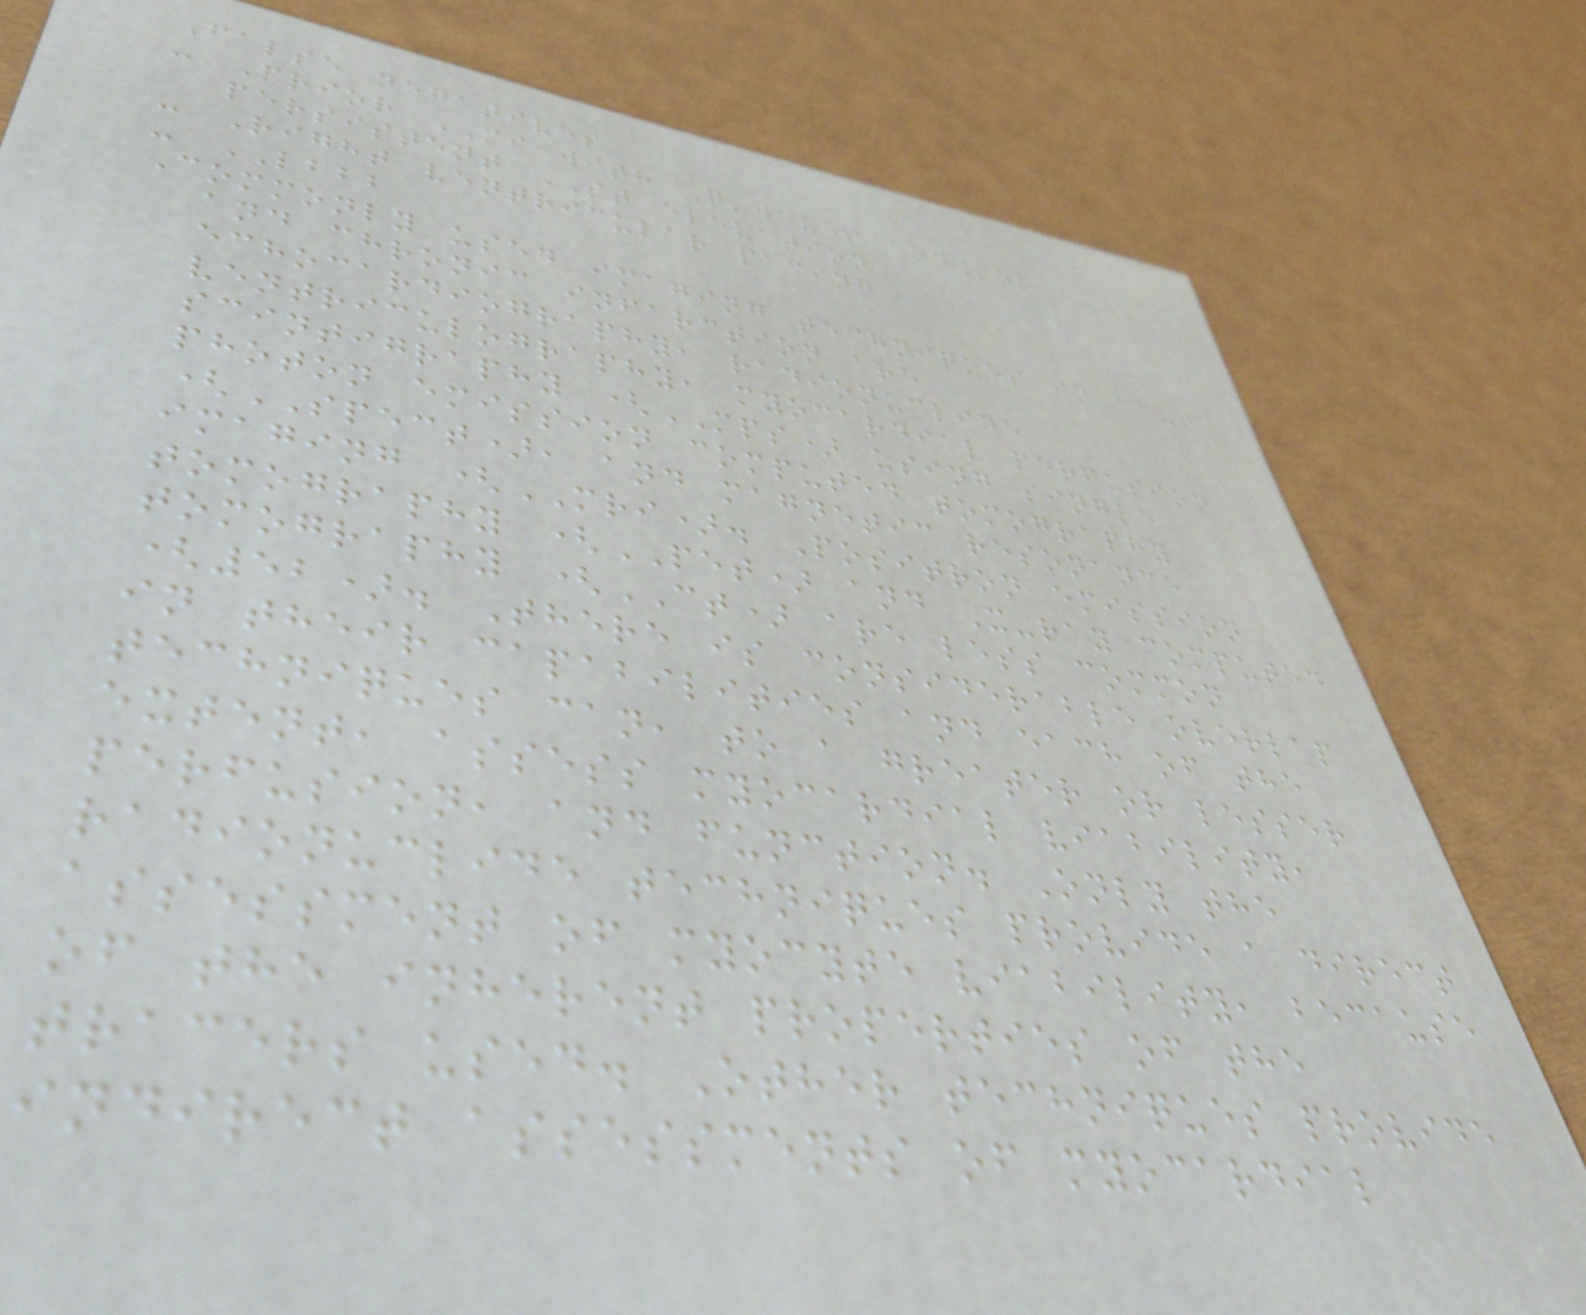False negatives
- Prior MI with Q-waves and/or
persistent ST elevation
- Right ventricular pacing
- LBBB
Commonly used imaging techniques in acute
and chronic infarction are
echocardiography, radionuclide
ventriculography, myocardial perfusion
scintigraphy (MPS) using single
photon emission computed tomography
(SPECT), and magnetic resonance
imaging (MRI). Positron emission
tomography (PET) and X-ray computed
tomography (CT) are less common
(52). There is considerable overlap
in their capabilities and each of the
techniques can, to a greater or lesser
extent, assess myocardial viability,
perfusion, and function. Only the
radionuclide techniques provide a direct
assessment of myocyte viability, because
of the inherent properties of the
tracers used. Other techniques provide
indirect assessments of myocardial
